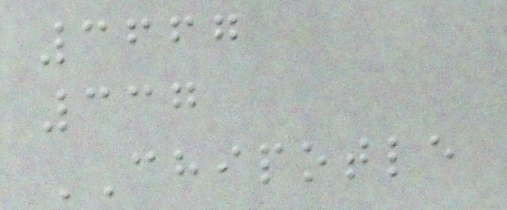3667
337
CHIPOTLE
